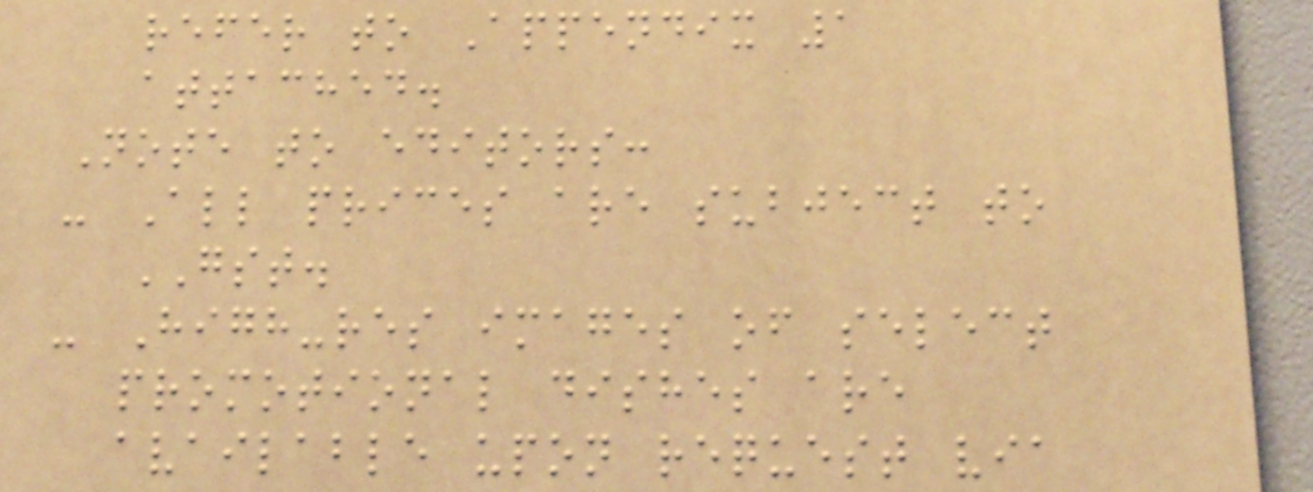refer to Appendix 1
attached.
Note to editors:
- All prices are subject to
GST.
- High-res images of select
promotional dishes are
available upon request via
